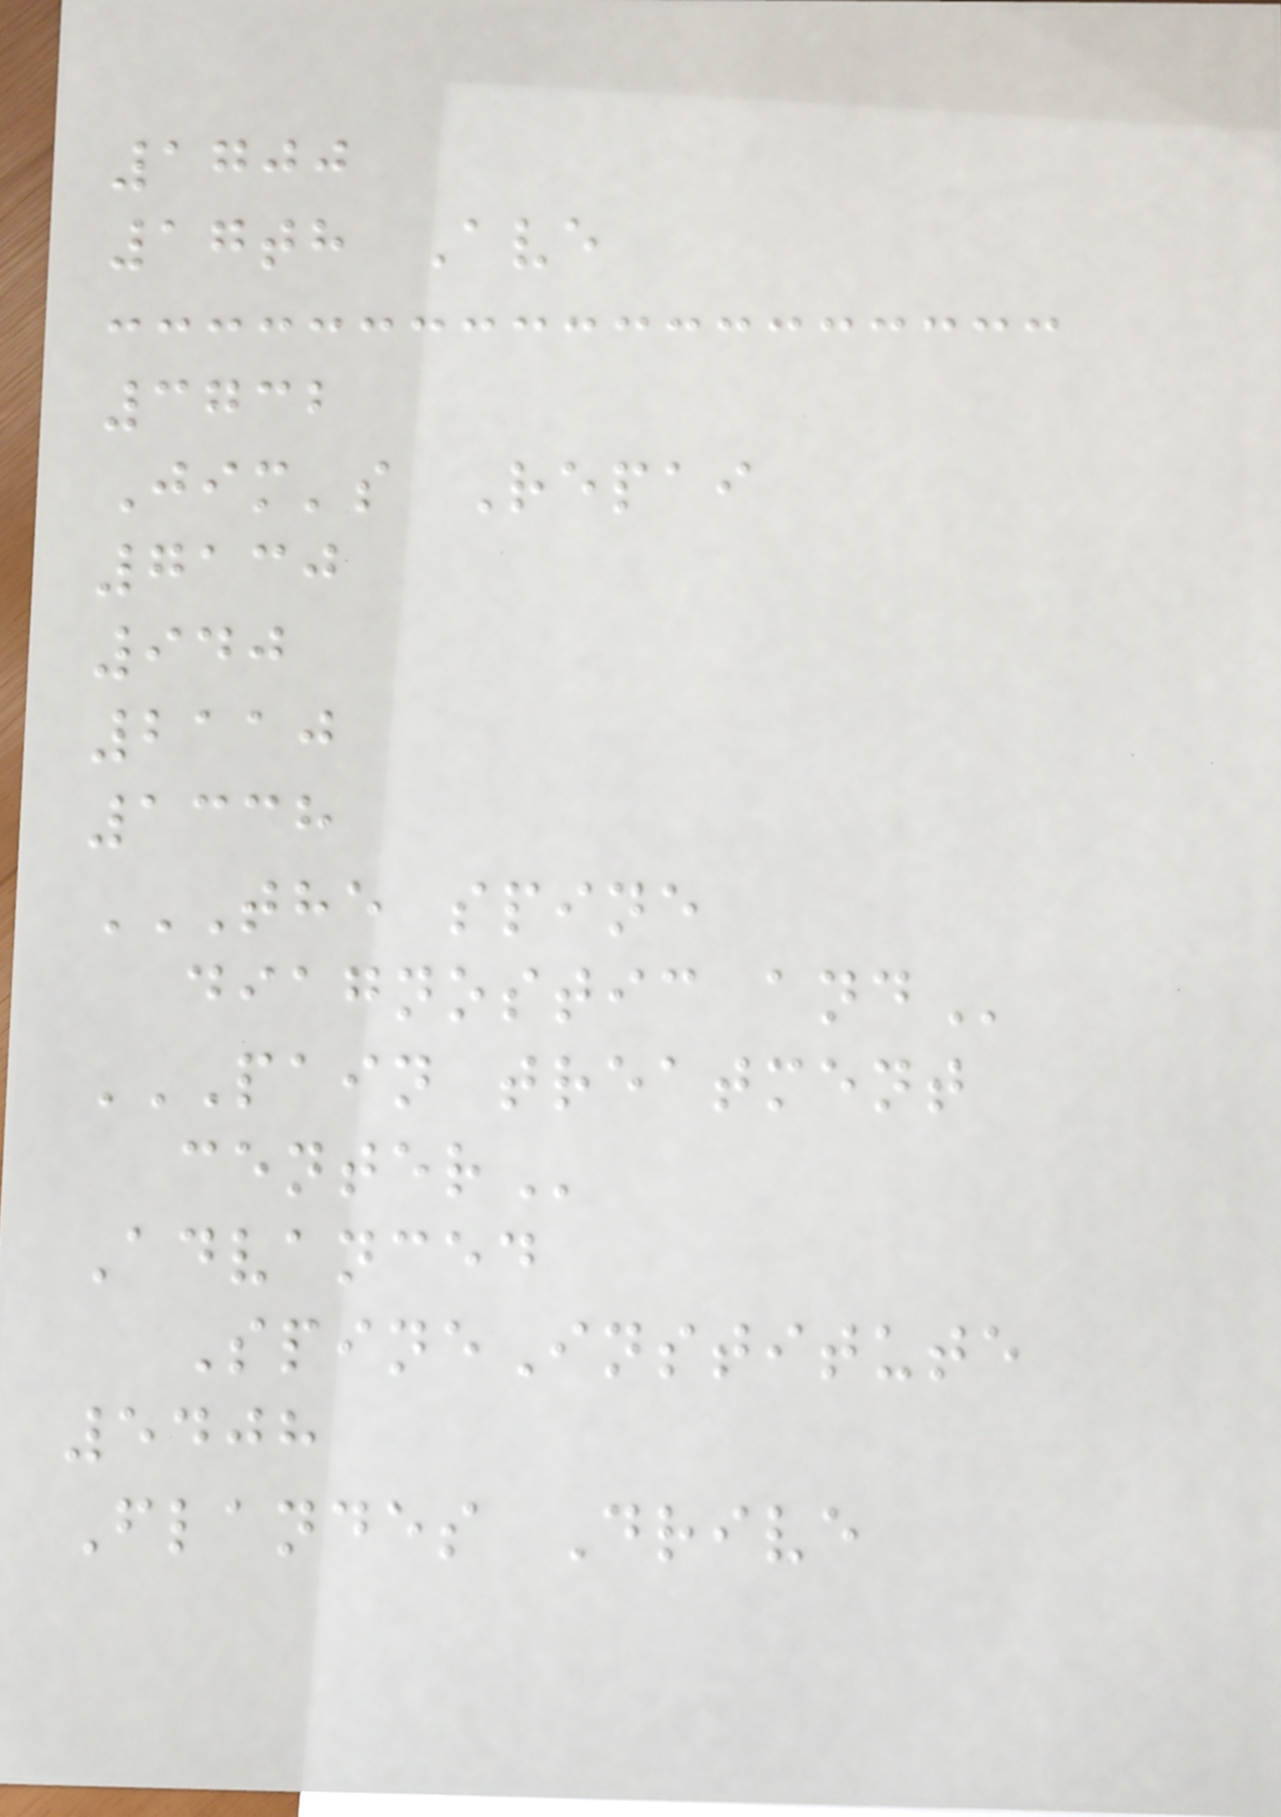1700
17th Ave
3732
Jim's Repai
7130
940
2110
1338
THE SPINE
DIAGNOSTIC AND
PAIN TREATMENT
CENTER
Advanced
SpineInstitute
5408
Flandes Drive
